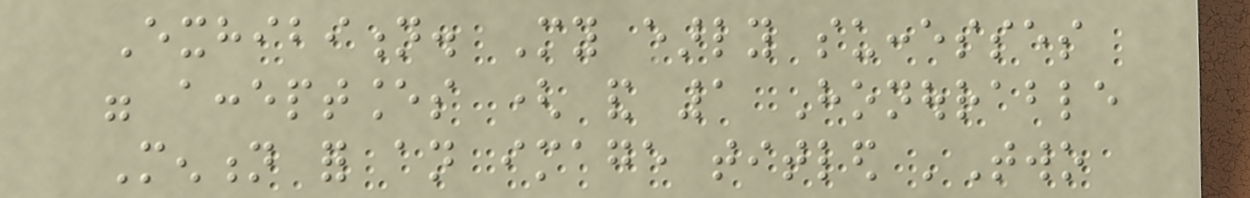Exhibition. My early successes
were acceptances ( and 1 Honourable
Mention for an image titled 'Two
